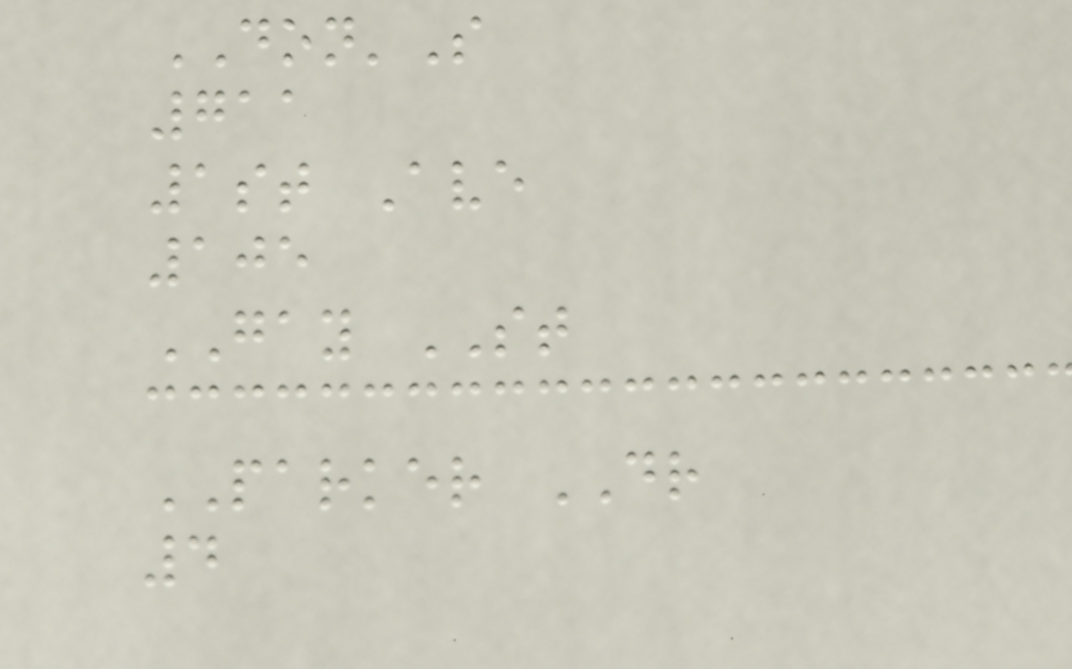DON'S
711
1st Ave
105
GAY ST
PARKER DR
4
